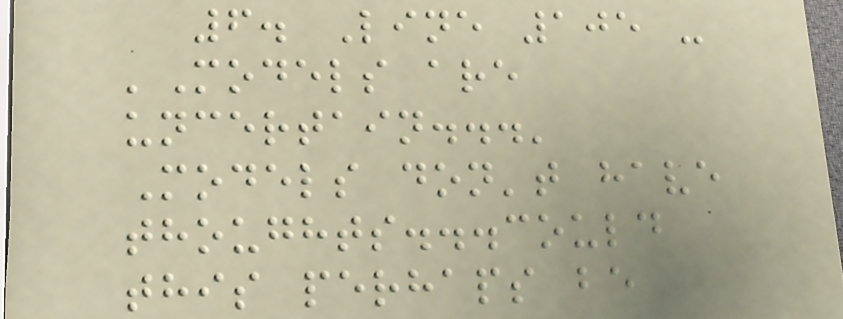6. Line 105 -
'Models are
uncertain...'
Models don't have
thoughts...could
this perhaps be
